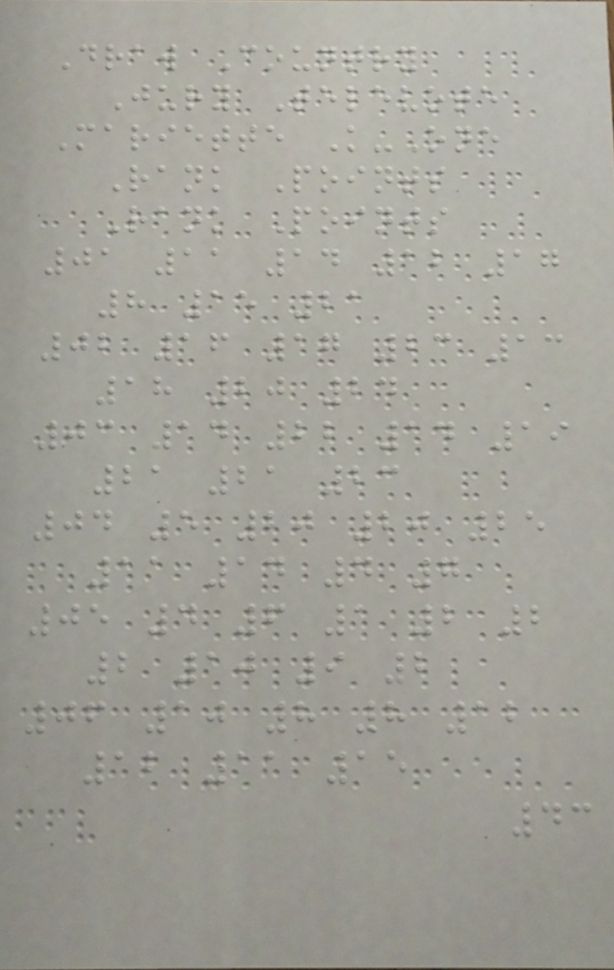Draw Country
Jury Televote
Mariette K-One
Rank Points
Rank Points
01 11 14 12 17
8 15 21
02 16 17 23 13
18 20 24
03 14 22 14 19
21 21 23
04 5 20 20 25
11 14 4 7
05 4 6 1 2 2
2 10 9 2
06 10 8 8 12
12 11 15
43
